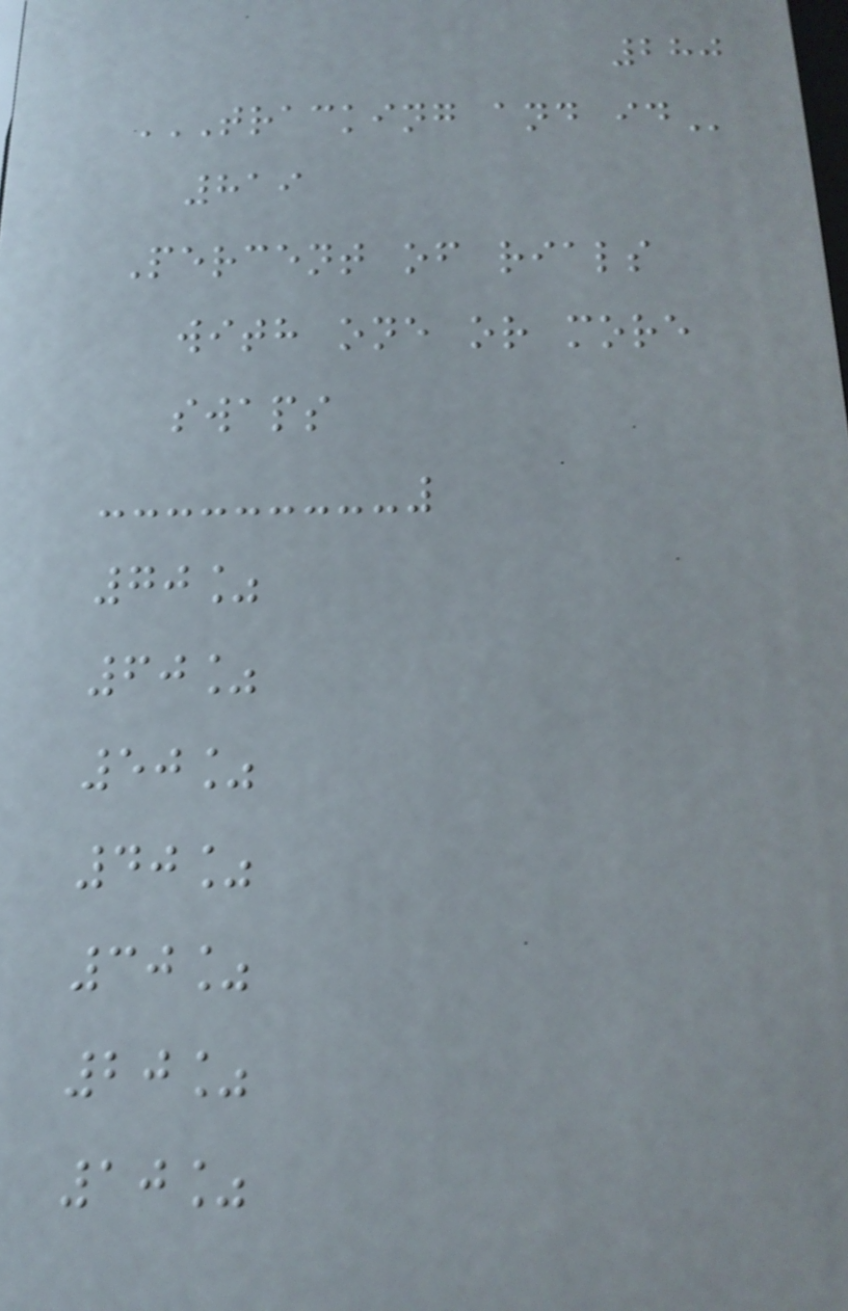280
TRACKING AND ID
819
Percent of rials
with one or more
swaps
70%
60%
50%
40%
30%
20%
10%
